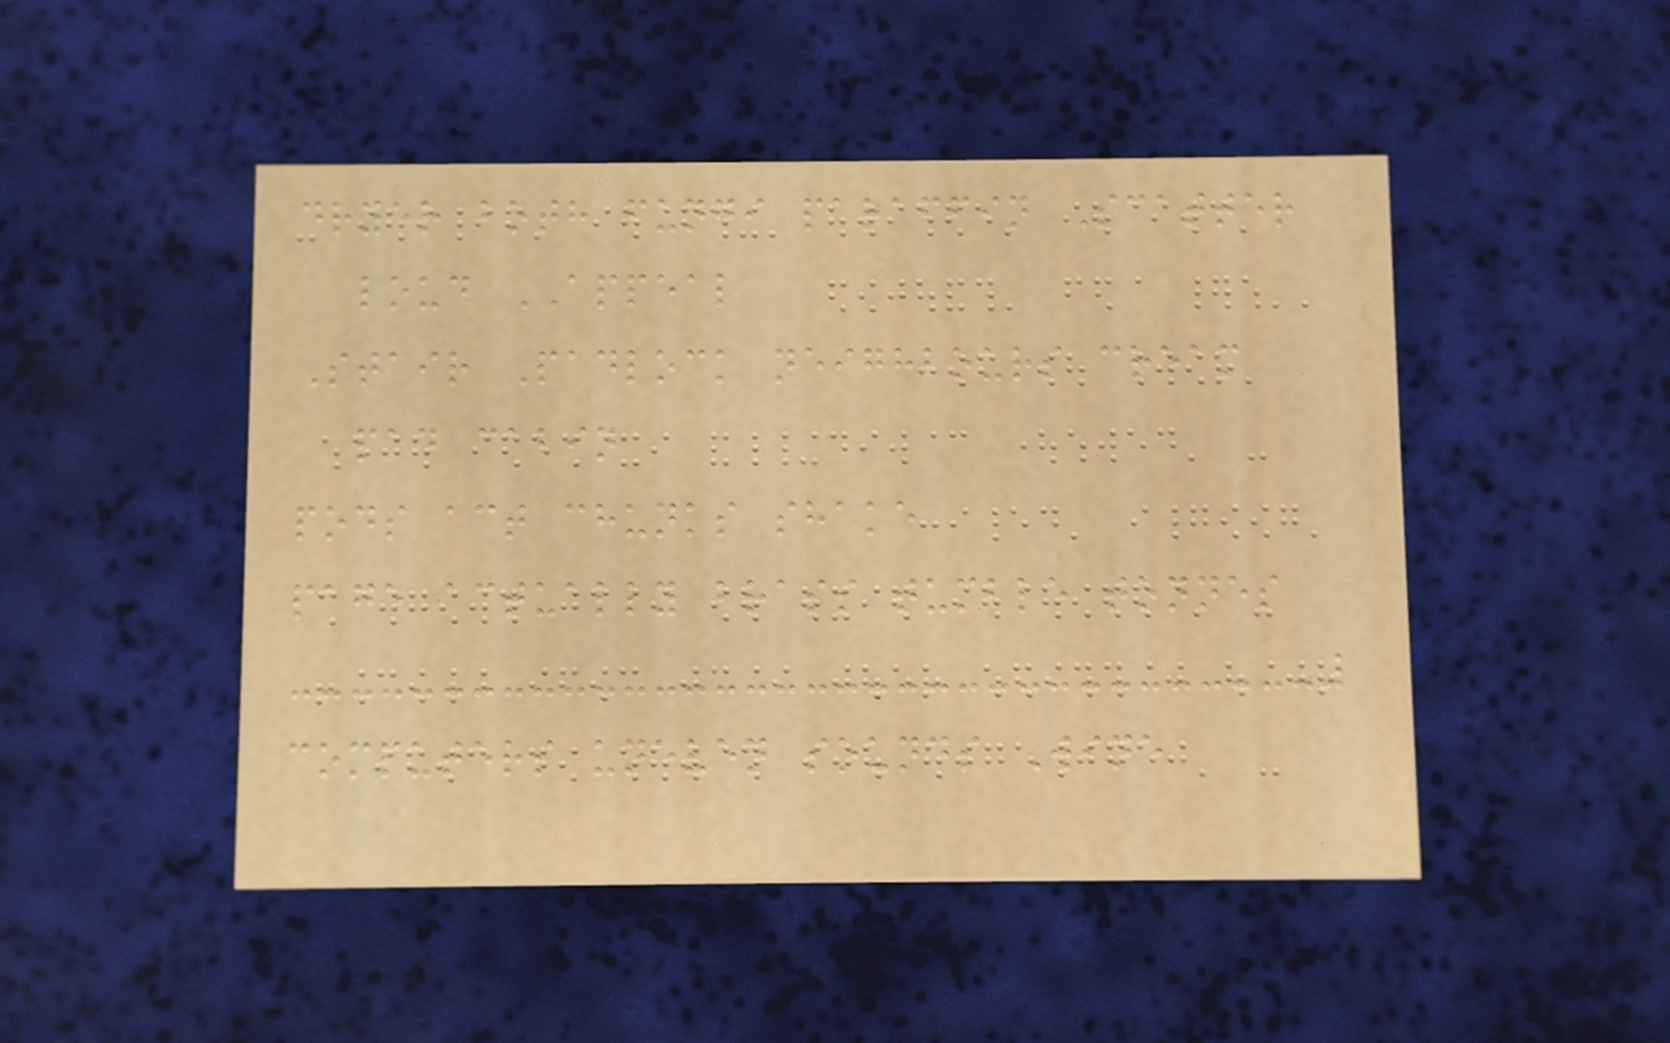dryer both fungi paraffin Scatter
loud APPEAL
Stair Padlock neighbours cream
pad cabin
pods act chunks shake
page actually brass tumble tonnes
computers uneven sounds Wine
